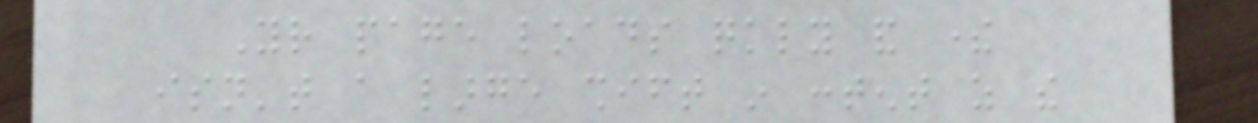Your page loads quickly and there
isn't a large shift in content as the
